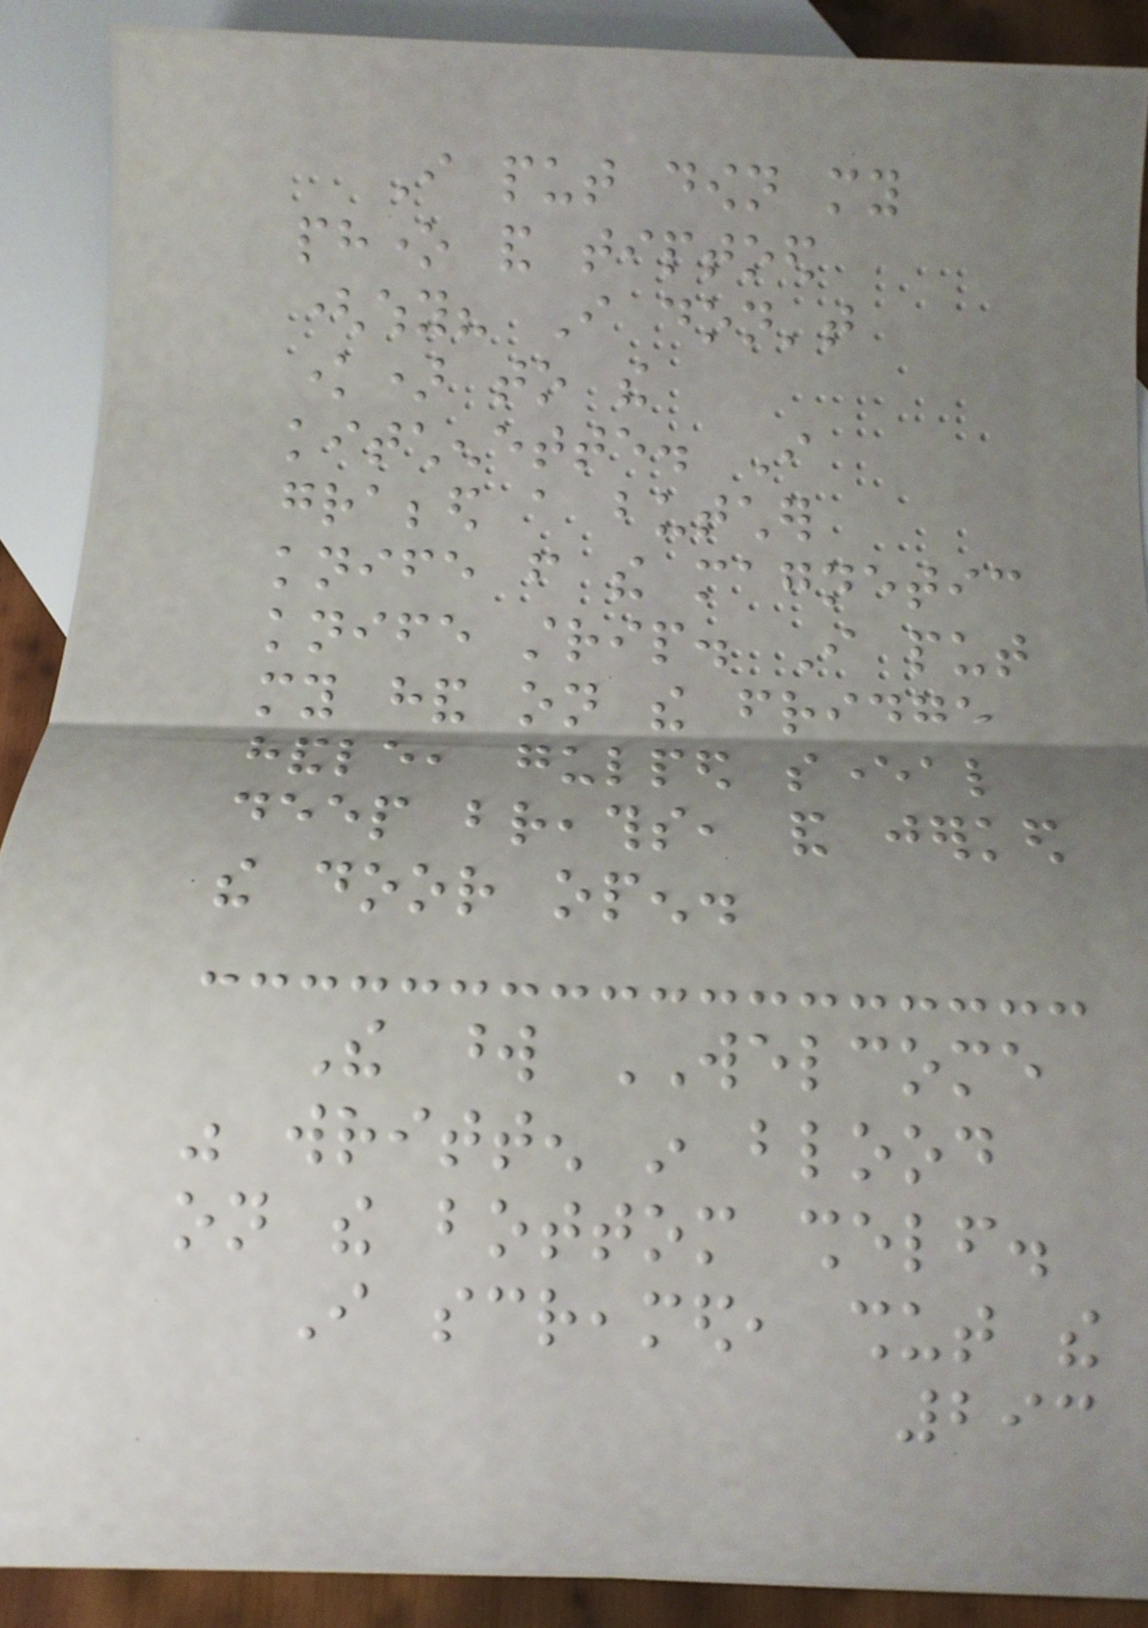I put down my
phone and tiptoed
(why? I don't
know) to the
kitchenette. I
grabbed a butcher
knife from the magnetic
knife strip. I put
my hand on the fridge
handle, gulped several
deep breaths, and jerked
the door open.
The word WELCOME
was written in blood
on the bottom shelf.
I screamed, shut the
293
